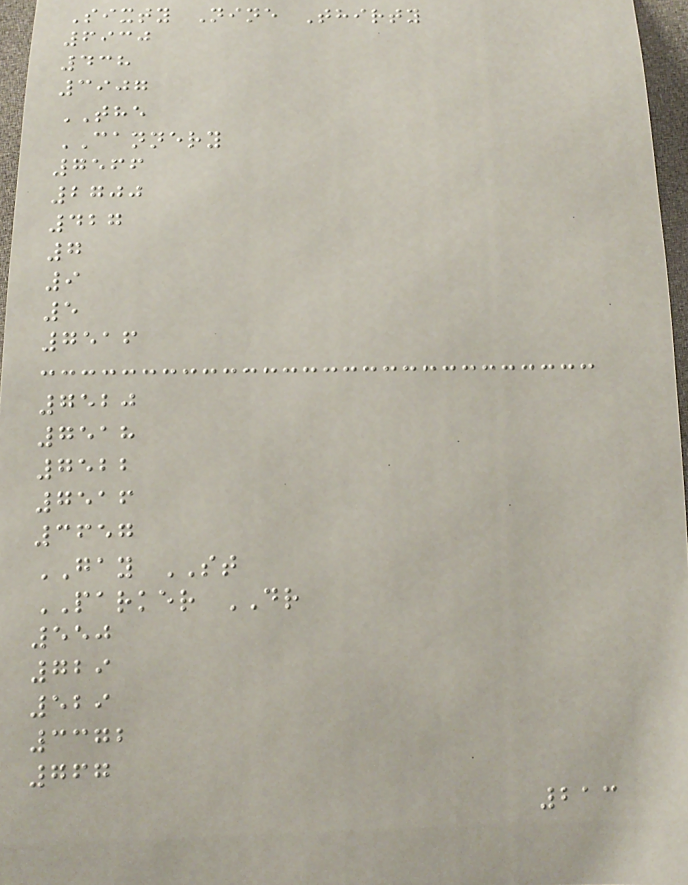Sixty Nine Thirty
6930
438
3907
THE
CANNERY
7566
2700
427
7
9
5
7516
7520
7518
7522
7516
3657
GAY ST
PARKER DR
550
729
529
3372
767
213
